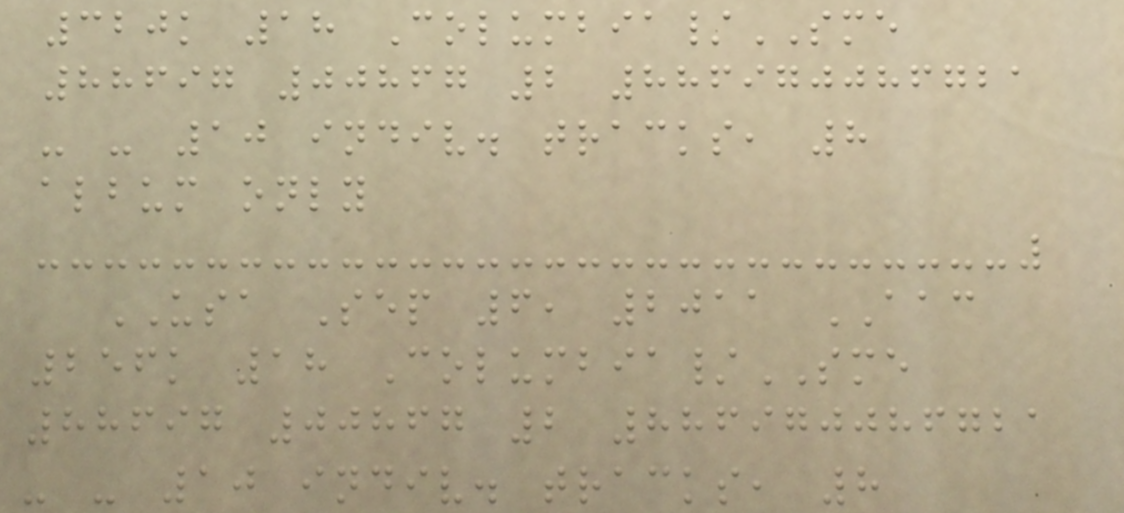320k 18 Columbia/SME
88697 00867 2 886970086721
- - 10 indiv. tracks, 8
album only
USA Sep 6, 2011 AAC
256k 18 Columbia/SME
88697 00867 2 886970086721
- - 10 indiv. tracks, 8
